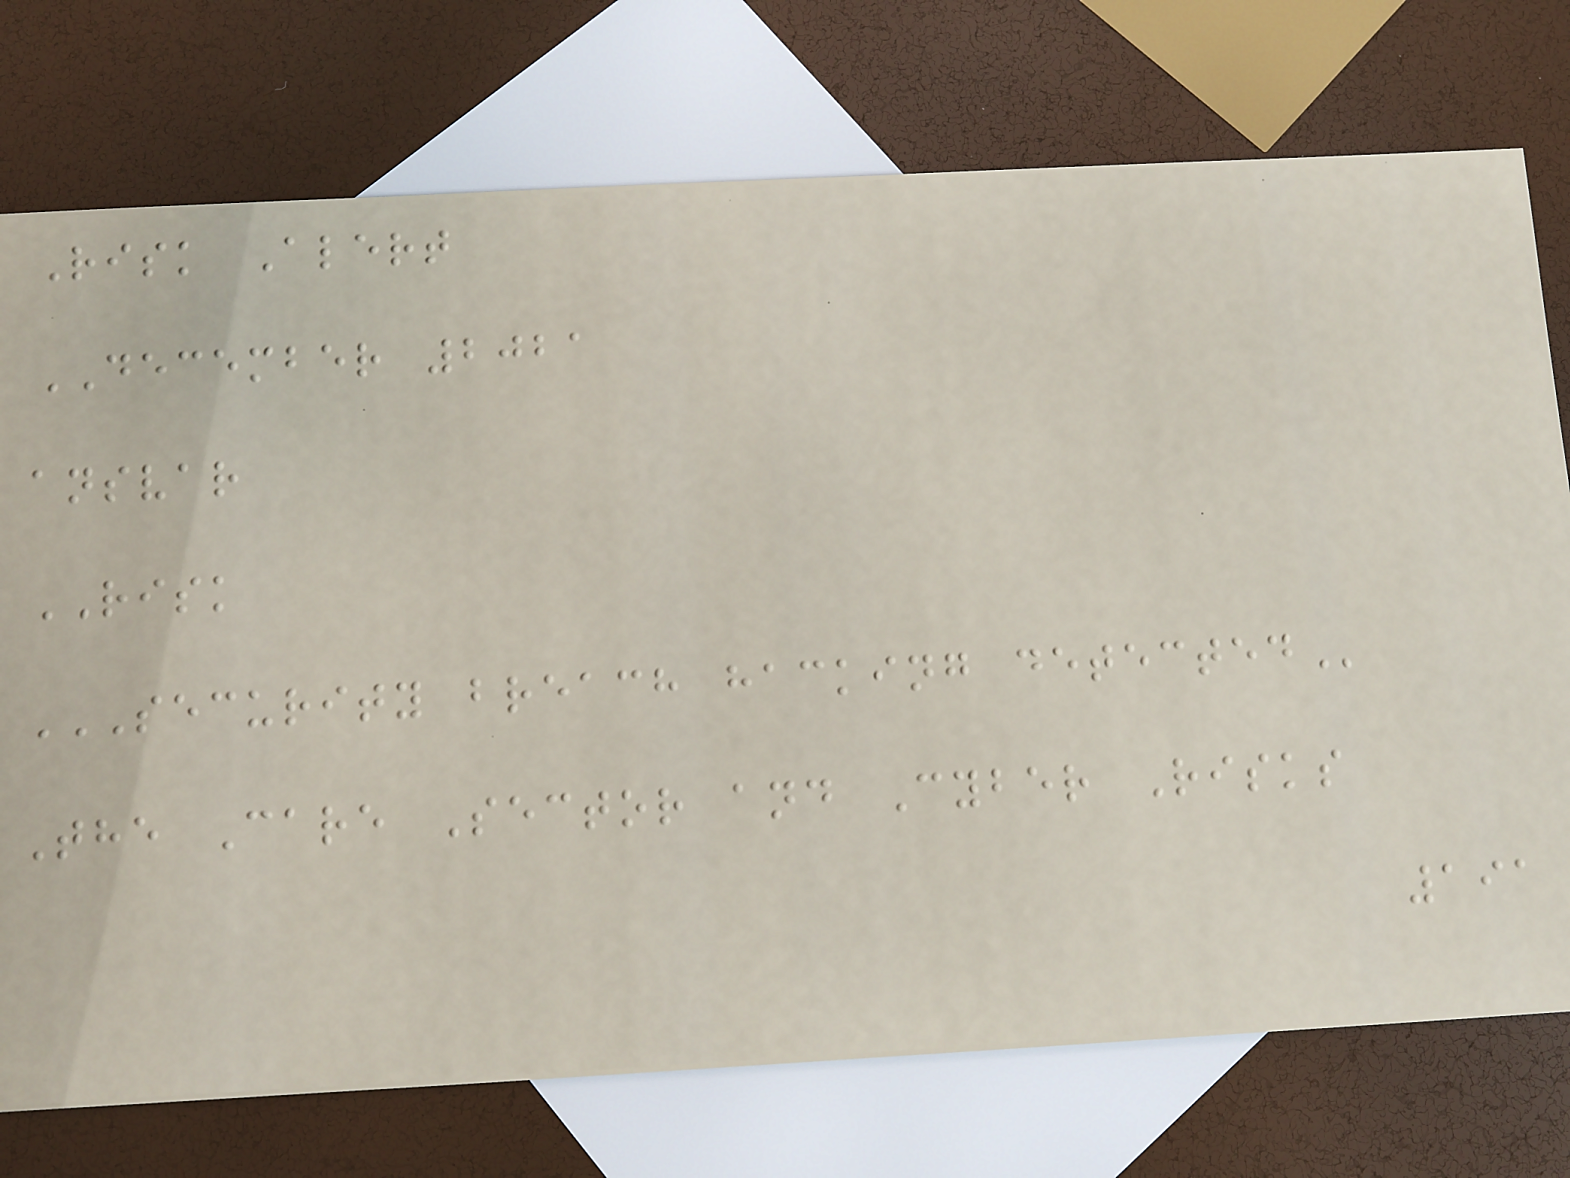Risk Alert
DECEMBER 2021
ansvar
RISK
SECURITY BREACH HACKING DETECTED
The Care Sector and Cyber Risks
191
